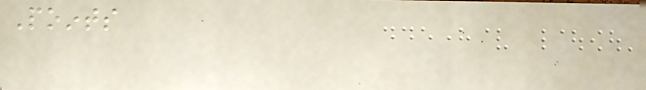Points
